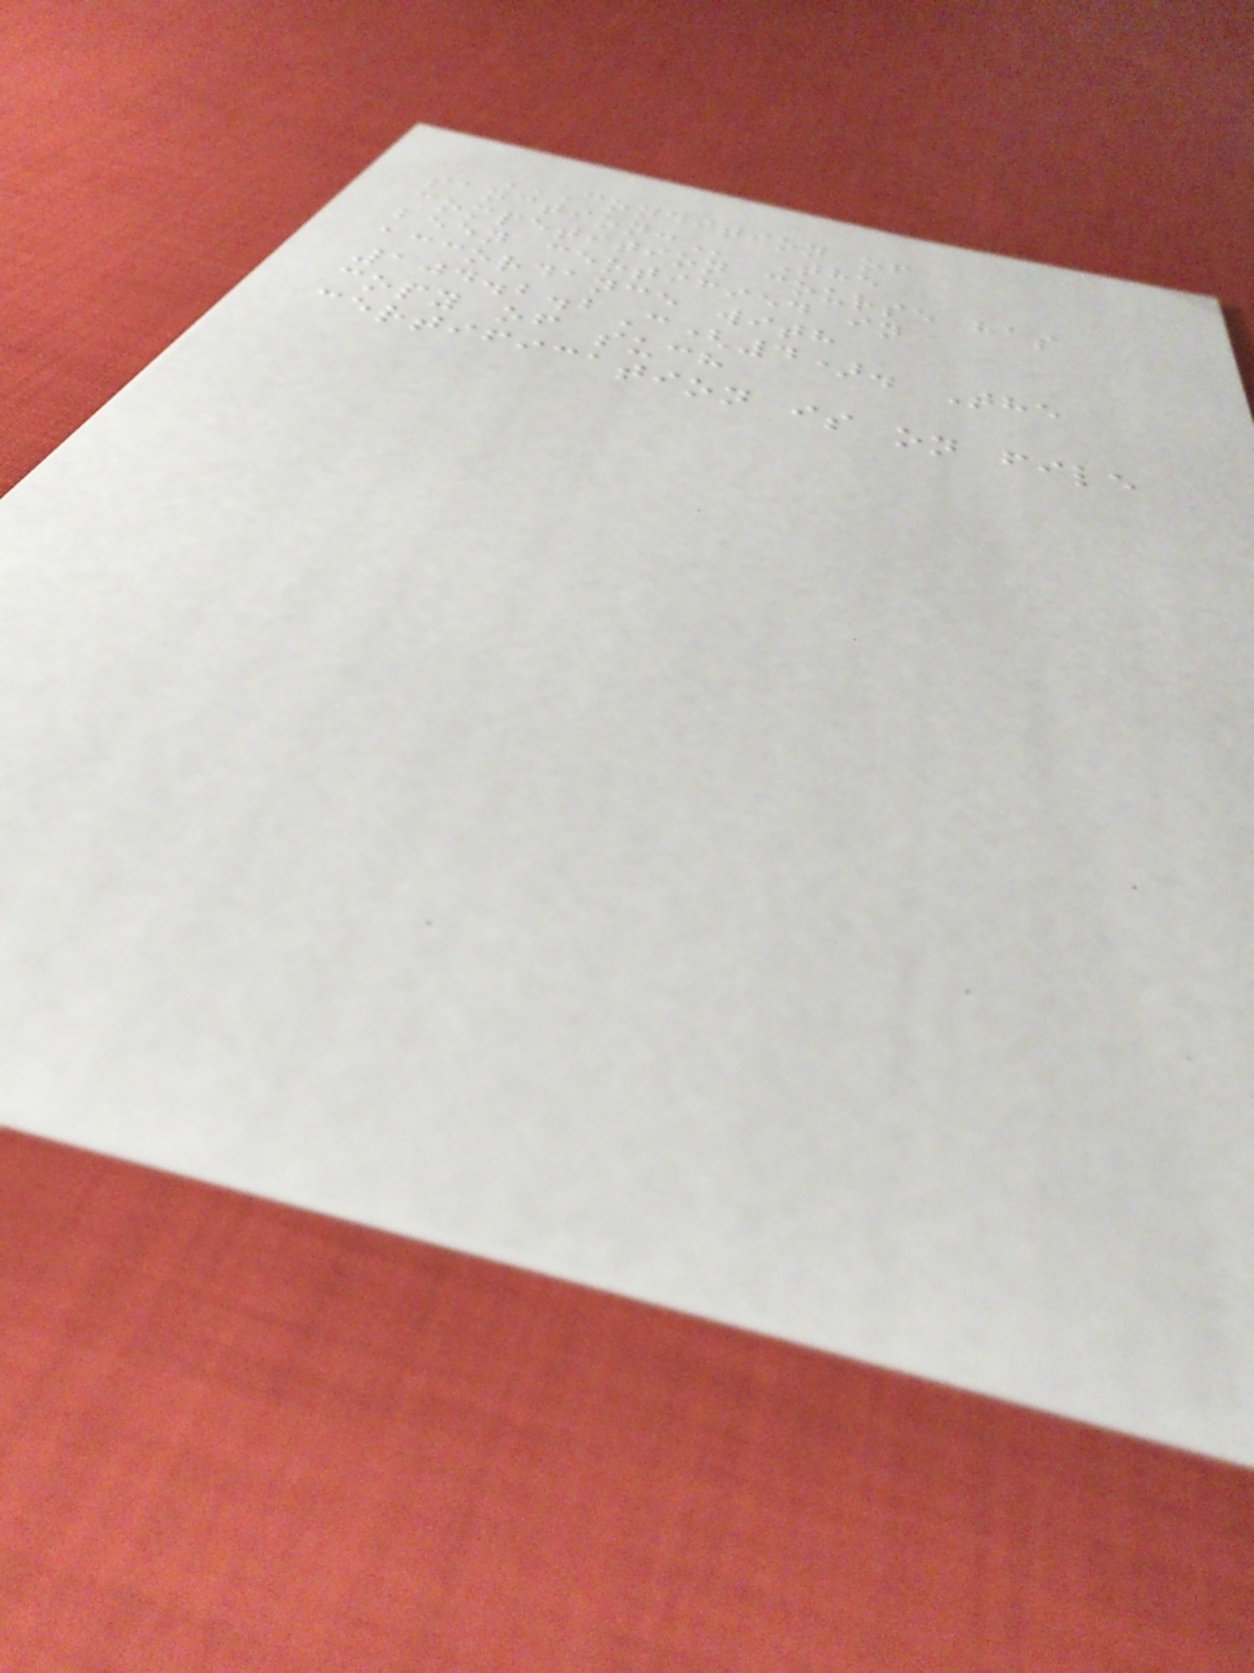CONDITION OF
SANCTION: The
competition course has
been certified in
accordance with
104.2.2C(4). The
copy of such
certification is on file
